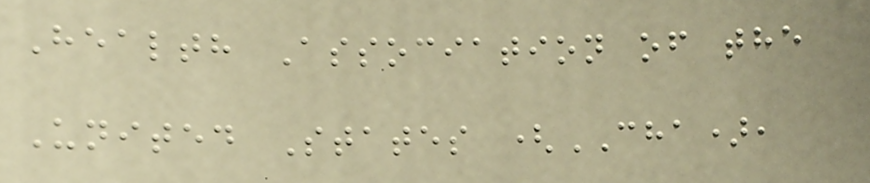Health Association of the
United States (CHA),
